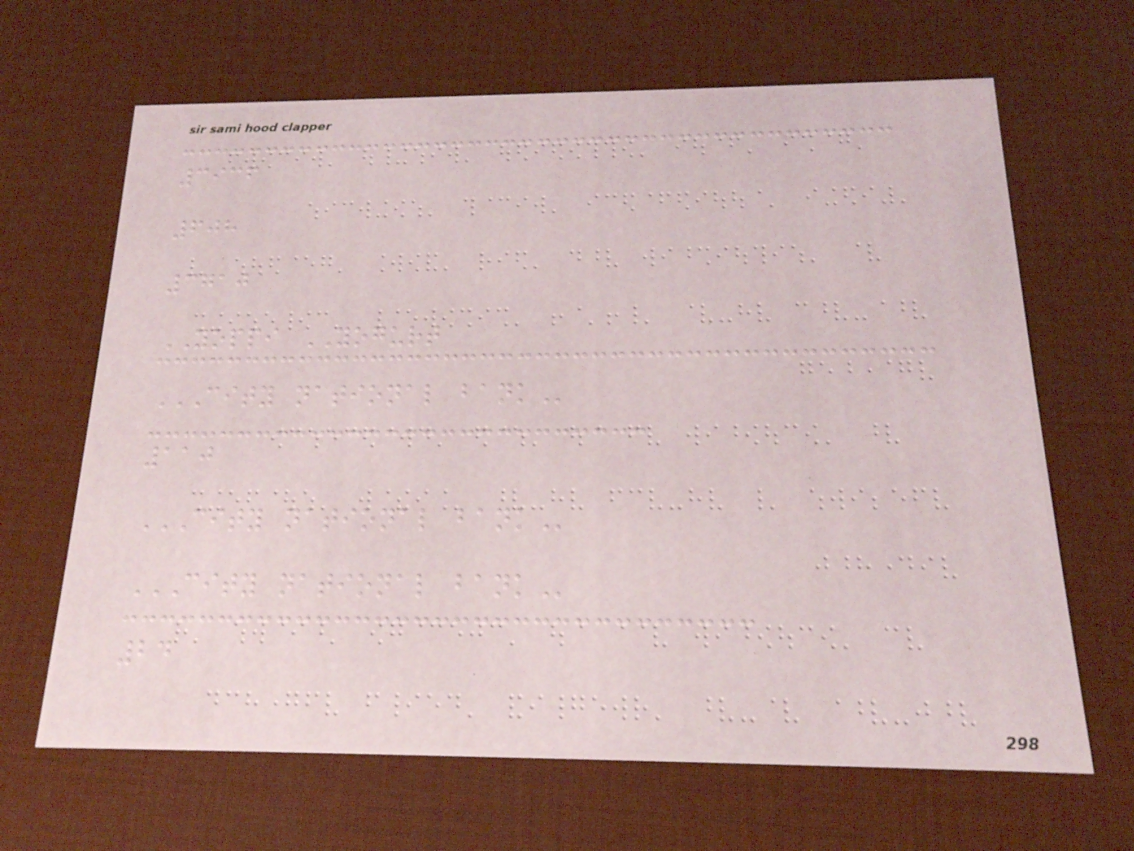3936
608
3710
YOPPI YOGURT
CITY NATIONAL BANK
110
CITY NATIONAL BANK
CITY NATIONAL BANK
24
